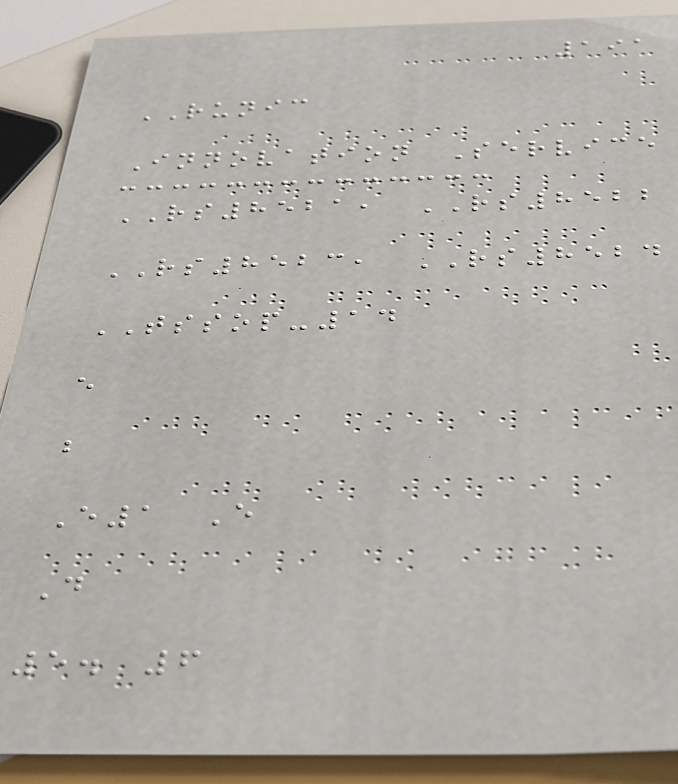191
RUNIC
Innovation Service
RS8521, RS8522
RS8523, RS8524
TSSOP-14
e
b
E1 E
D
5. 6
